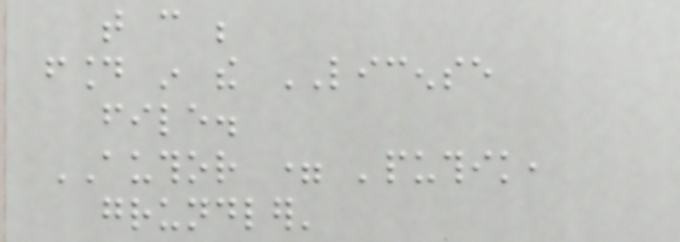that can be
found in the LICENSE
file.
AUTHOR = 'puthik,
grundler'
